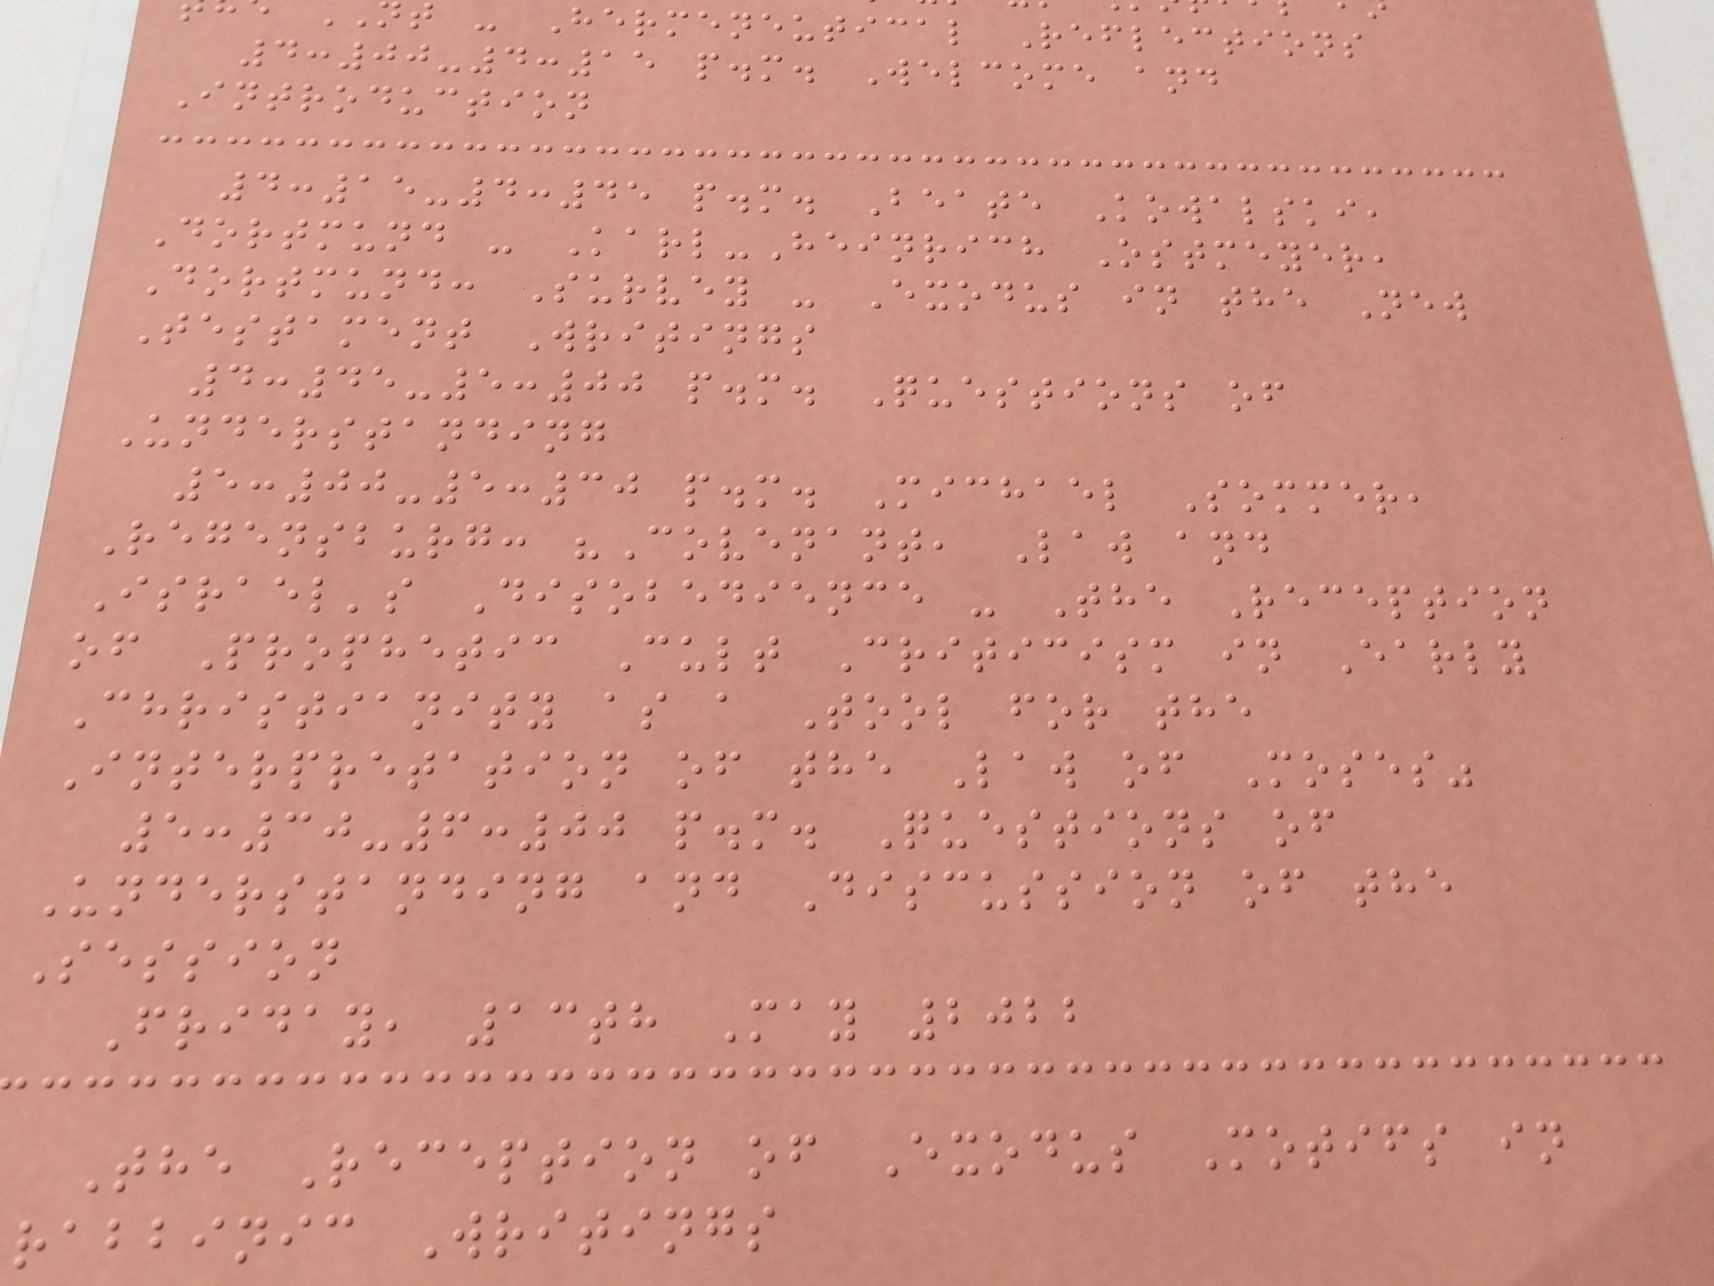- Hermeneutical Reflections
4:00-4:15 p.m. Welcome and
Introduction
4:15-4:45 p.m. Beate Kowalski,
Dortmund - Karl-Heinrich Ostmeyer,
Dortmund: Survey - Exodus in the New
Testament Writings
4:45-5:00 p.m. Questions of
Understanding
5:00-5:30 p.m. Michael Sommer,
Regensburg: "Covenant, Law and
Israel's Disobedience - The Reception
of Prophetic Cult Criticism in Early
Christianity as a Tool for the
Interpretation of the Law of Moses"
5:30-6:00 p.m. Questions of
Understanding and Discussion of the
Session
Friday, 13th May 2022
The Reception of Exodus Motifs in
rabbinic Writings
